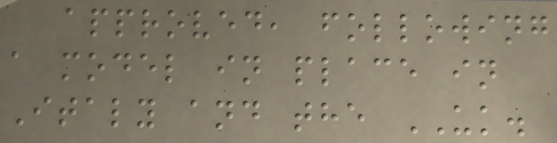approved, following
a model in place in
Italy and the UK.
